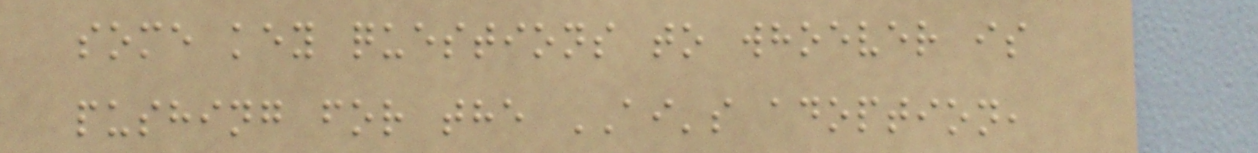some key questions to whoever is
pushing for the AI's adoption,
